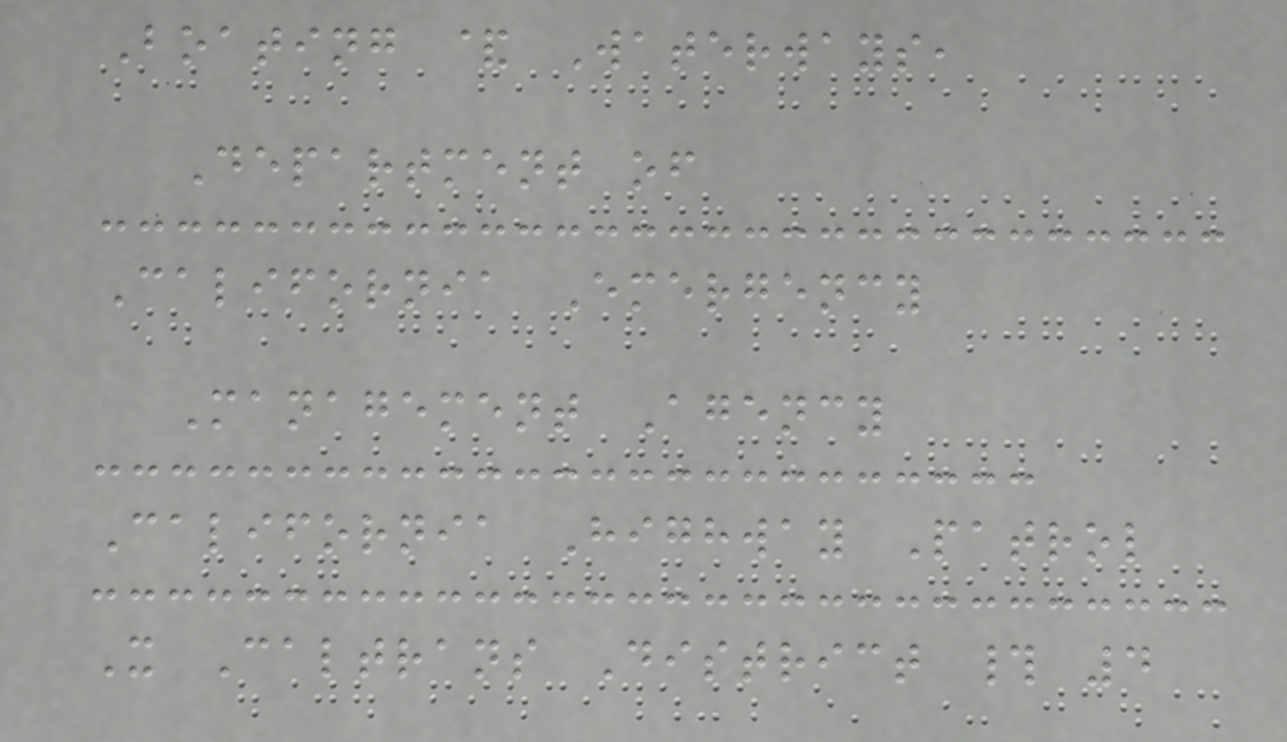Boating & Waterways,
Department of
California Emergency
Management Agency
California Highway Patrol
X Caltrans District # 4
